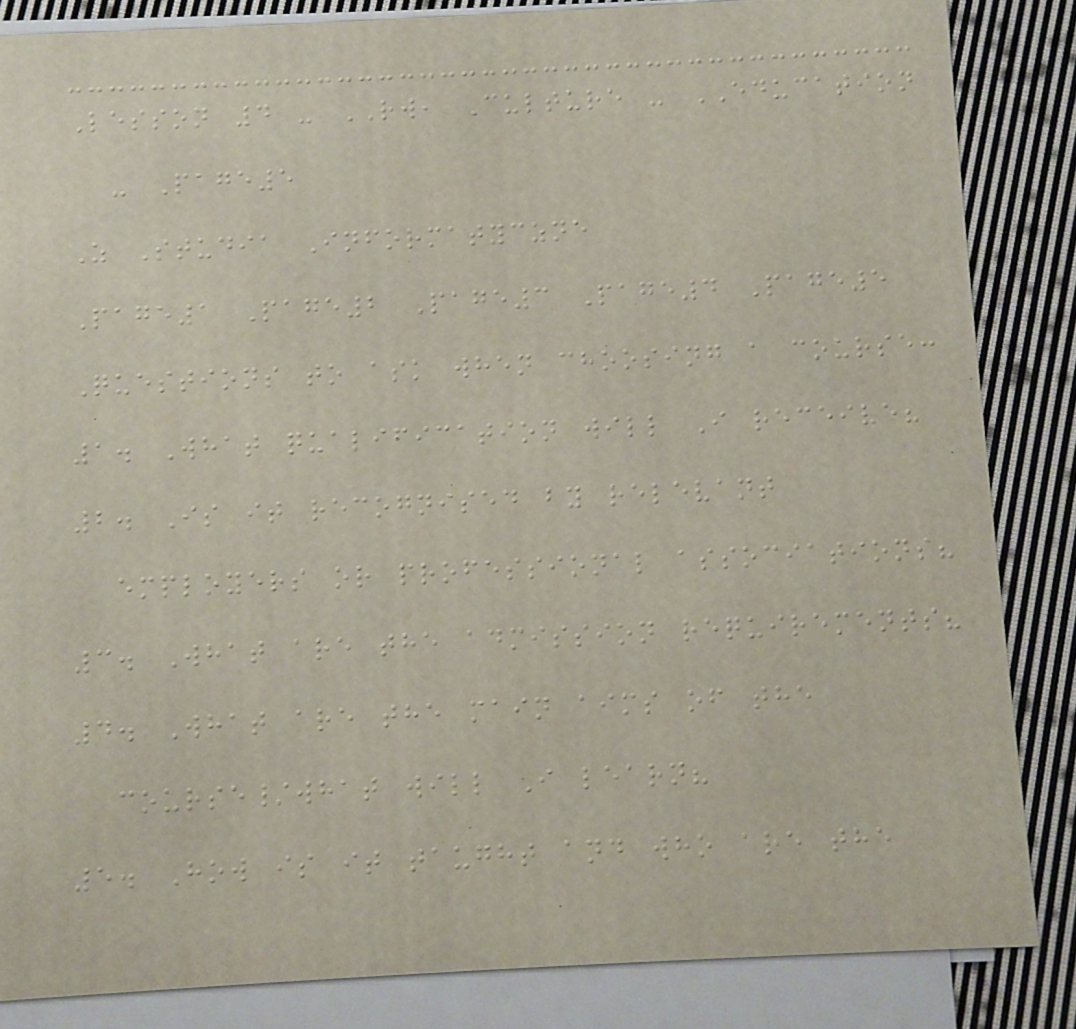Lesson 4 - RW, Culture - EDUCATION
- Page5
Z Studia Informatyczne
Page1 Page2 Page3 Page4 Page5
Questions to ask when choosing a course:
1. What qualification will I receive?
2. Is it recognised by relevant
employers or professional associations?
3. What are the admission requirements?
4. What are the main aims of the
course/what will I learn?
5. How is it taught and who are the
